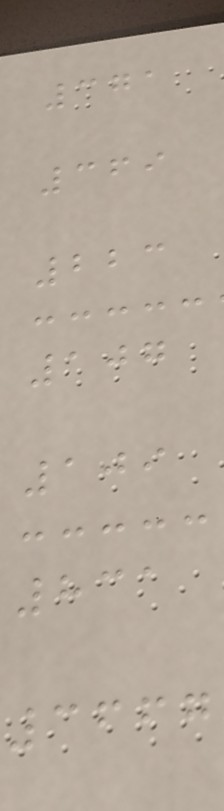371
369
223
107
109
831
3667
